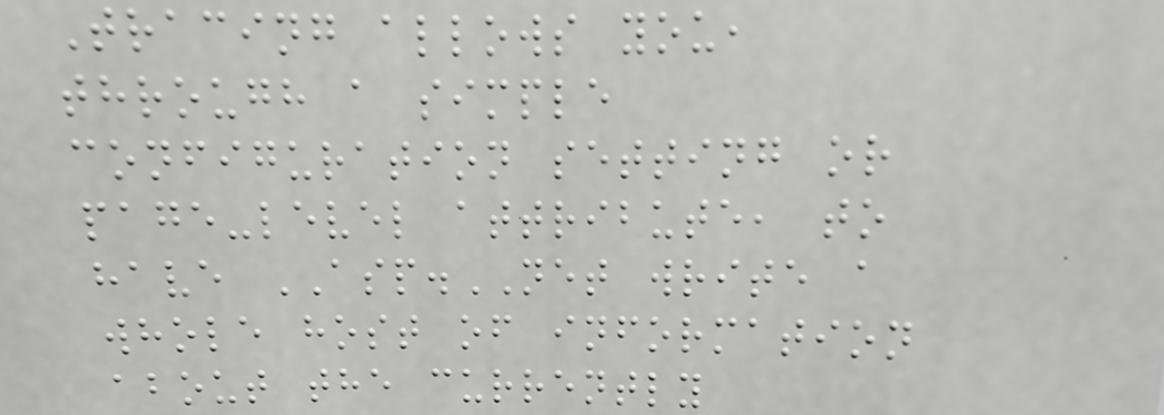Tracing allows you,
through a simple
configuration setting or
page-level attribute, to
have ASP.NET write a
whole host of information
about the currently
